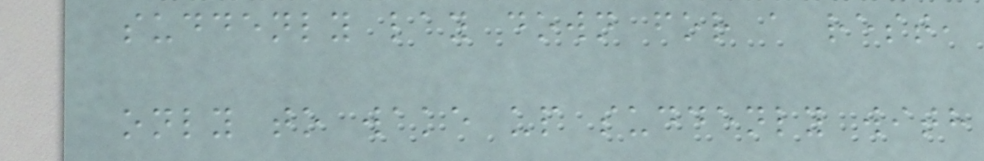suddenly lay down for a rest,
only to wake up suddenly with
